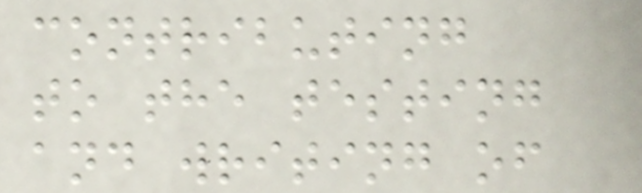contributing
to the testing
and writing of
